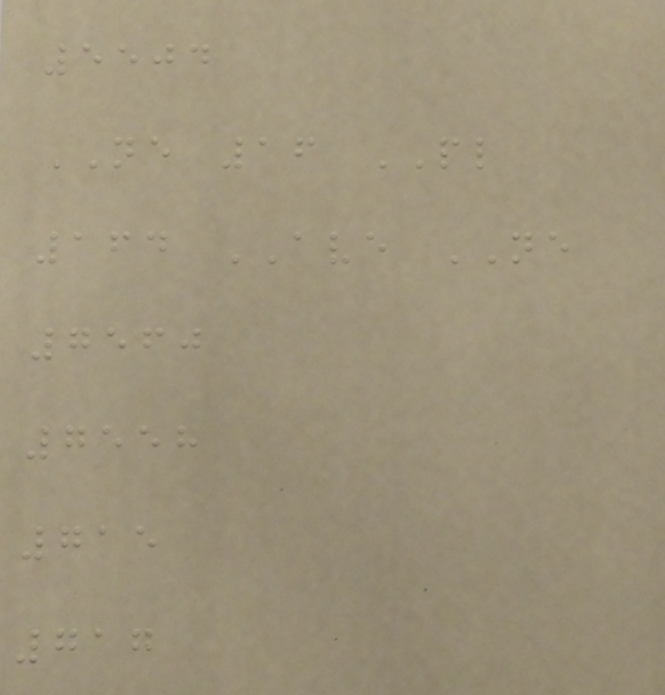5504
NE 16 PL
164 AVE NE
7560
7558
715
717
